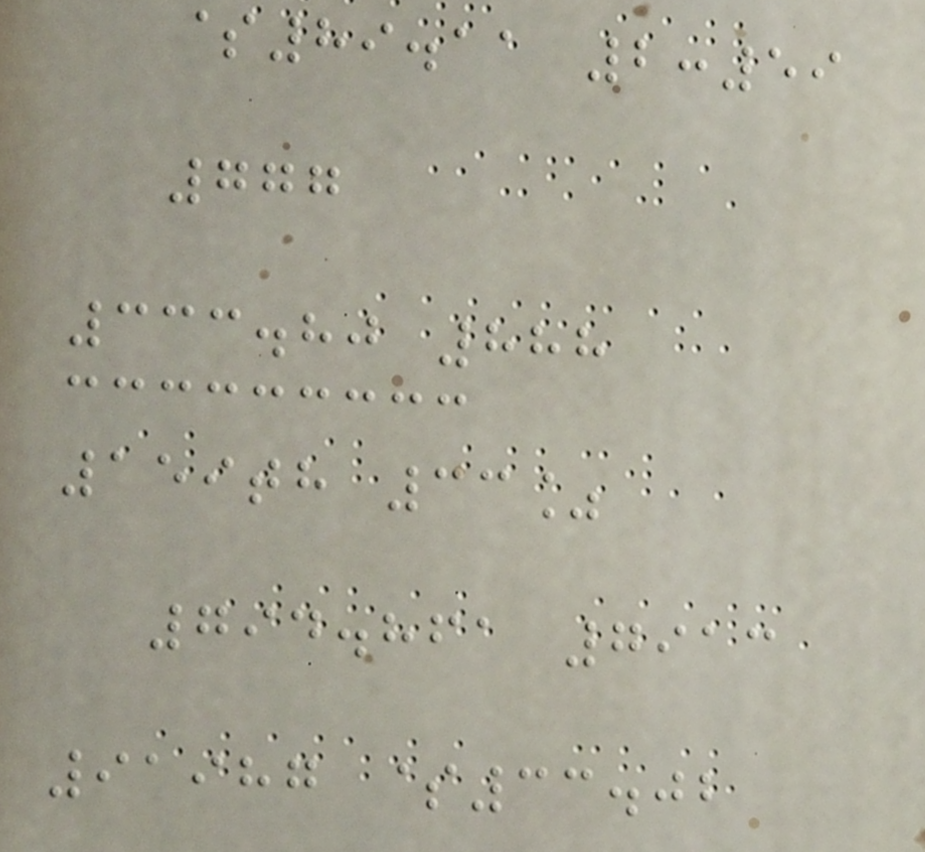$89.11 2:59
777
333.80 888
159th 33%
794.861 7913
91987 $33.02
